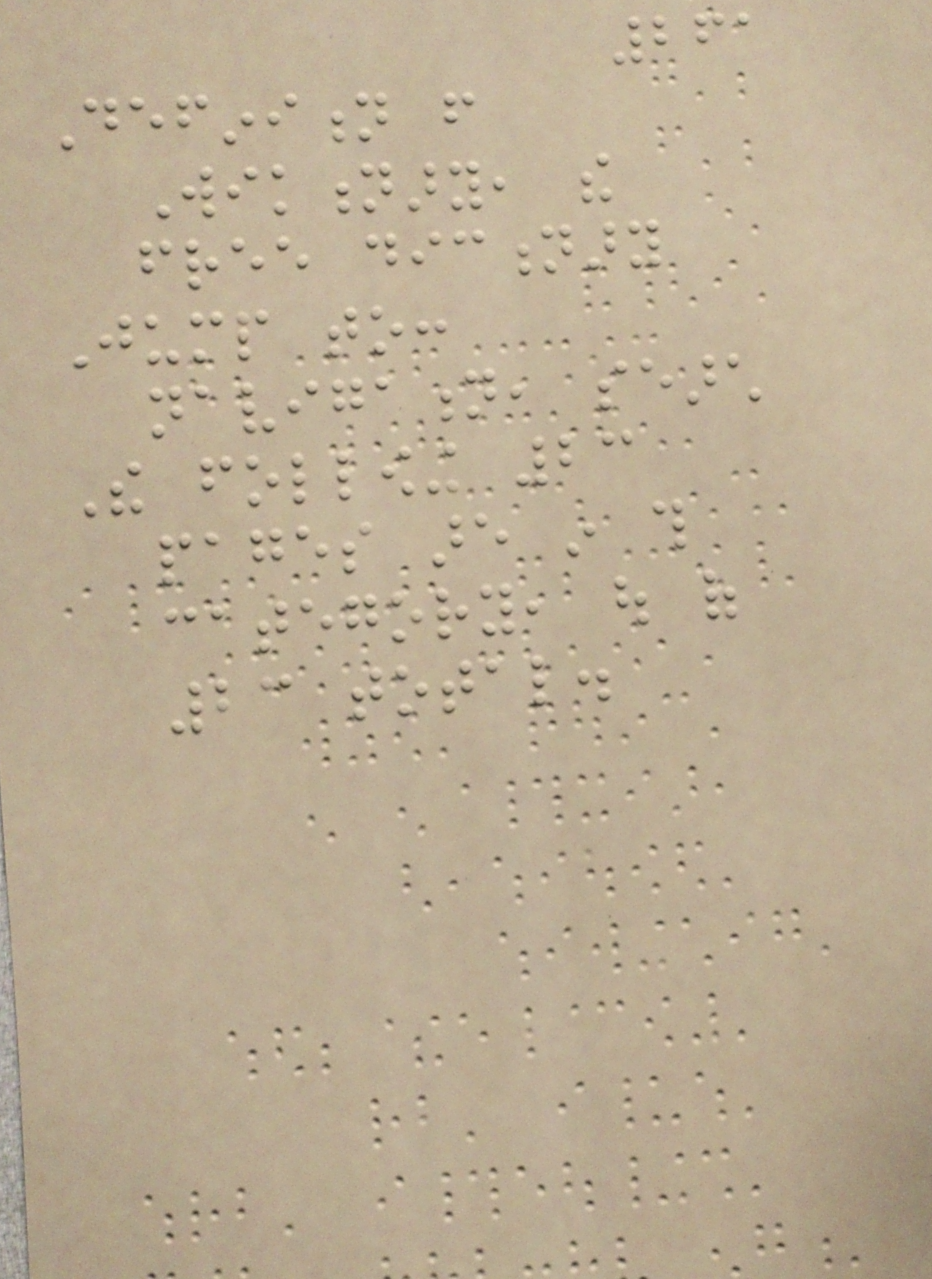261
Definition from
Wiktionary, the
free dictionary
Jump to:
navigation, search
The following 23
pages are in this
category, out of
23 total.
